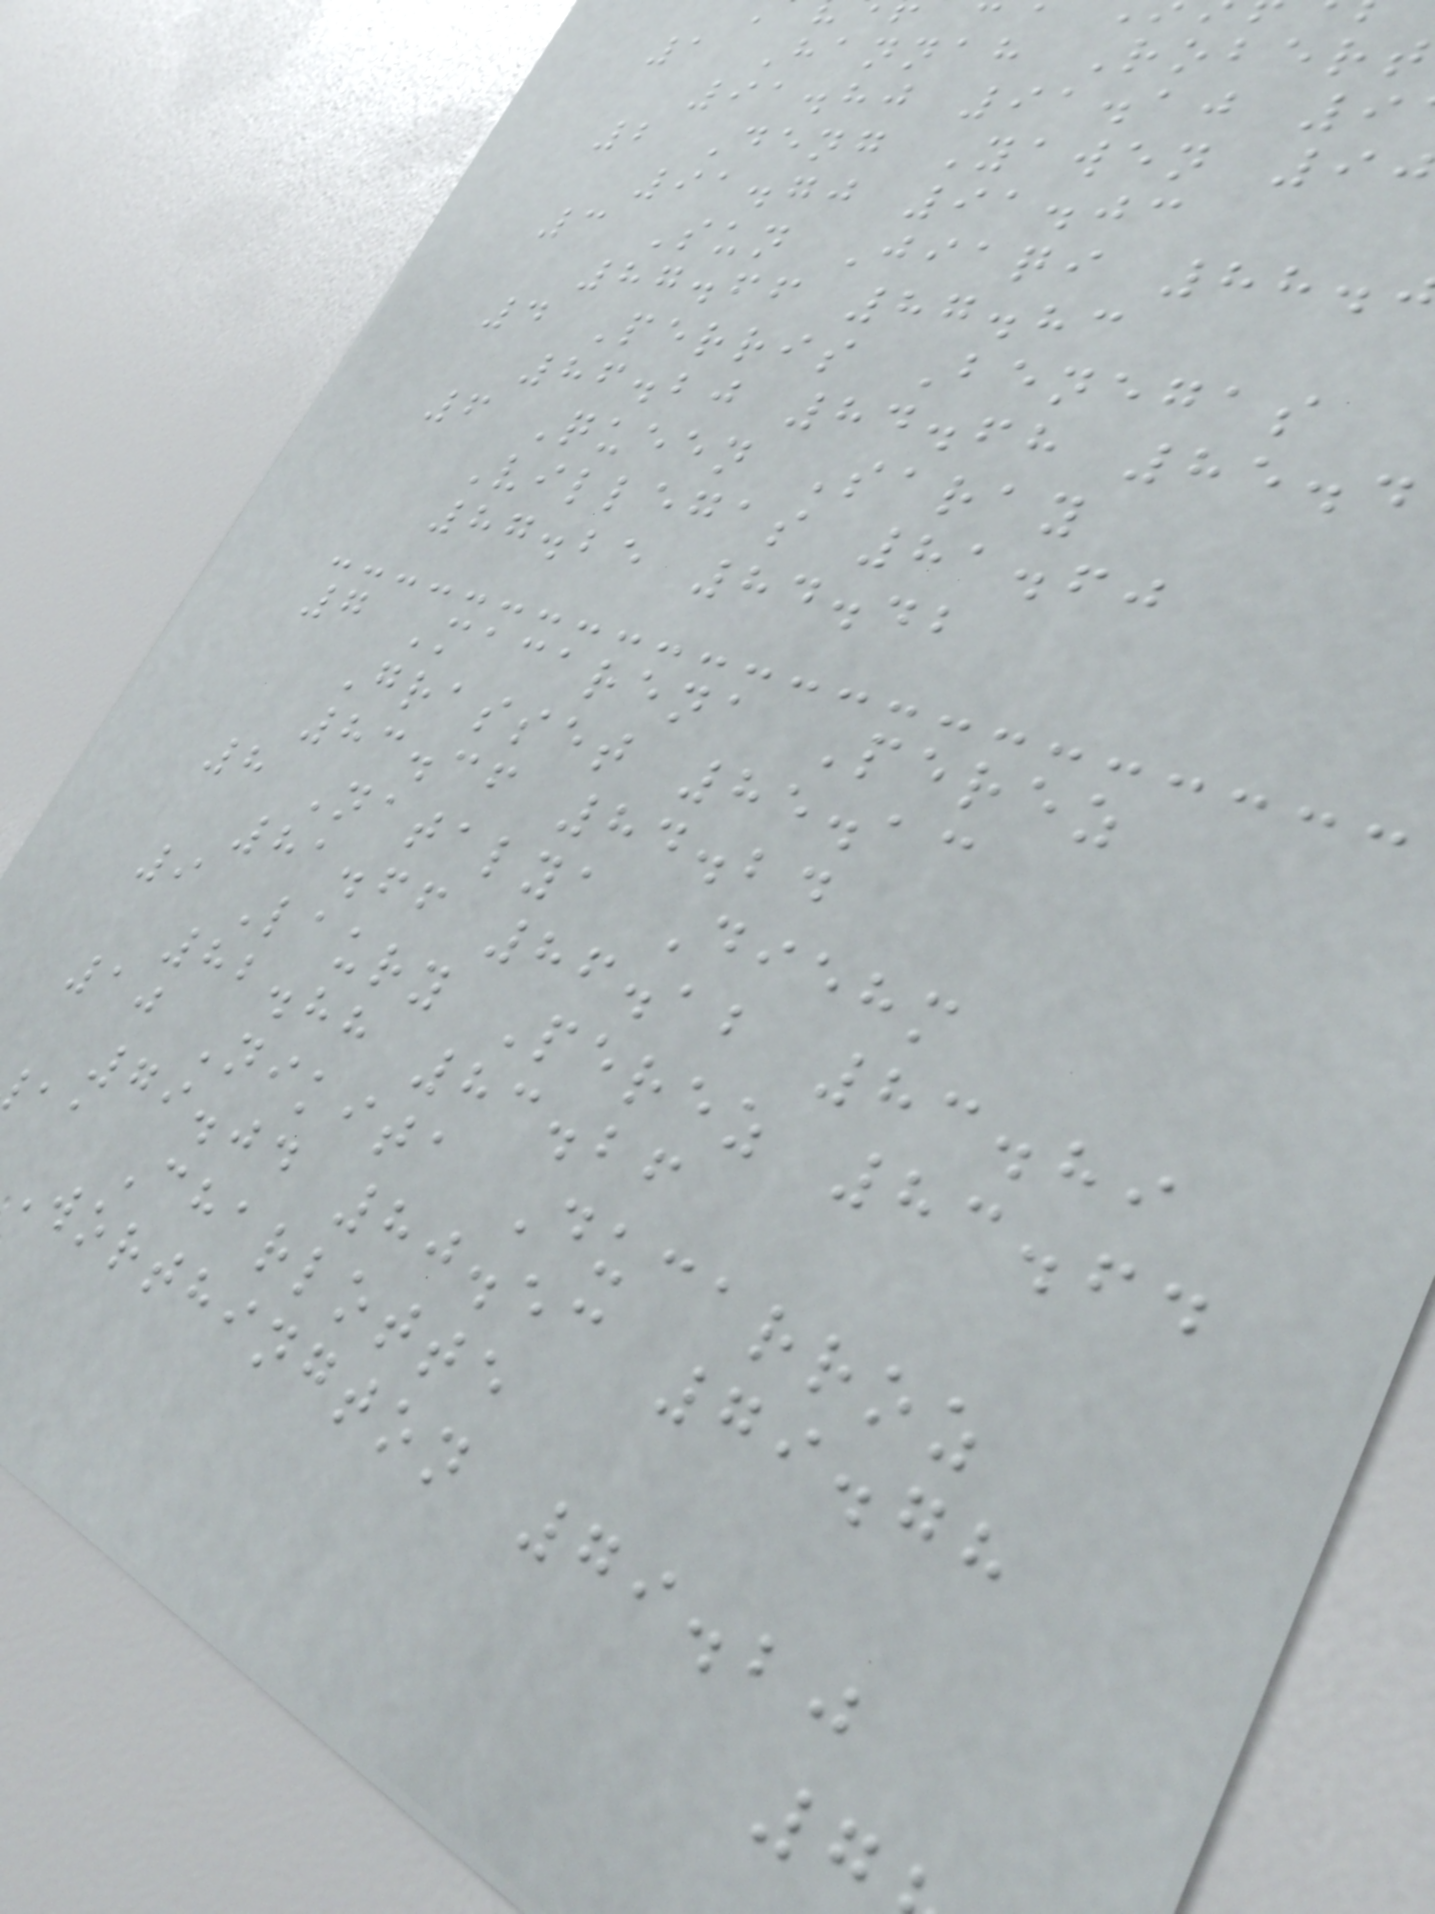1 Hannah Robert
91.80 91.10 9
2 Deng Yawen 9
91.70 91.03
3 Sun Jiaqi 88.
87.66 87.83
4 Perris Benegas
86.20 84.68 85.4
6 Queen Saray
Villegas 81.60
87.25 84.42
7 Macarena Perez
Grasset 85.13
83.36 84.24
8 Natalya Diehm
81.66 86.12 83.89
9 Laury Perez 83.64
82.88 83.26
10 Nikita Ducarroz
79.04 80.53 79.78
aa Charlotte
Worthington 79.20
